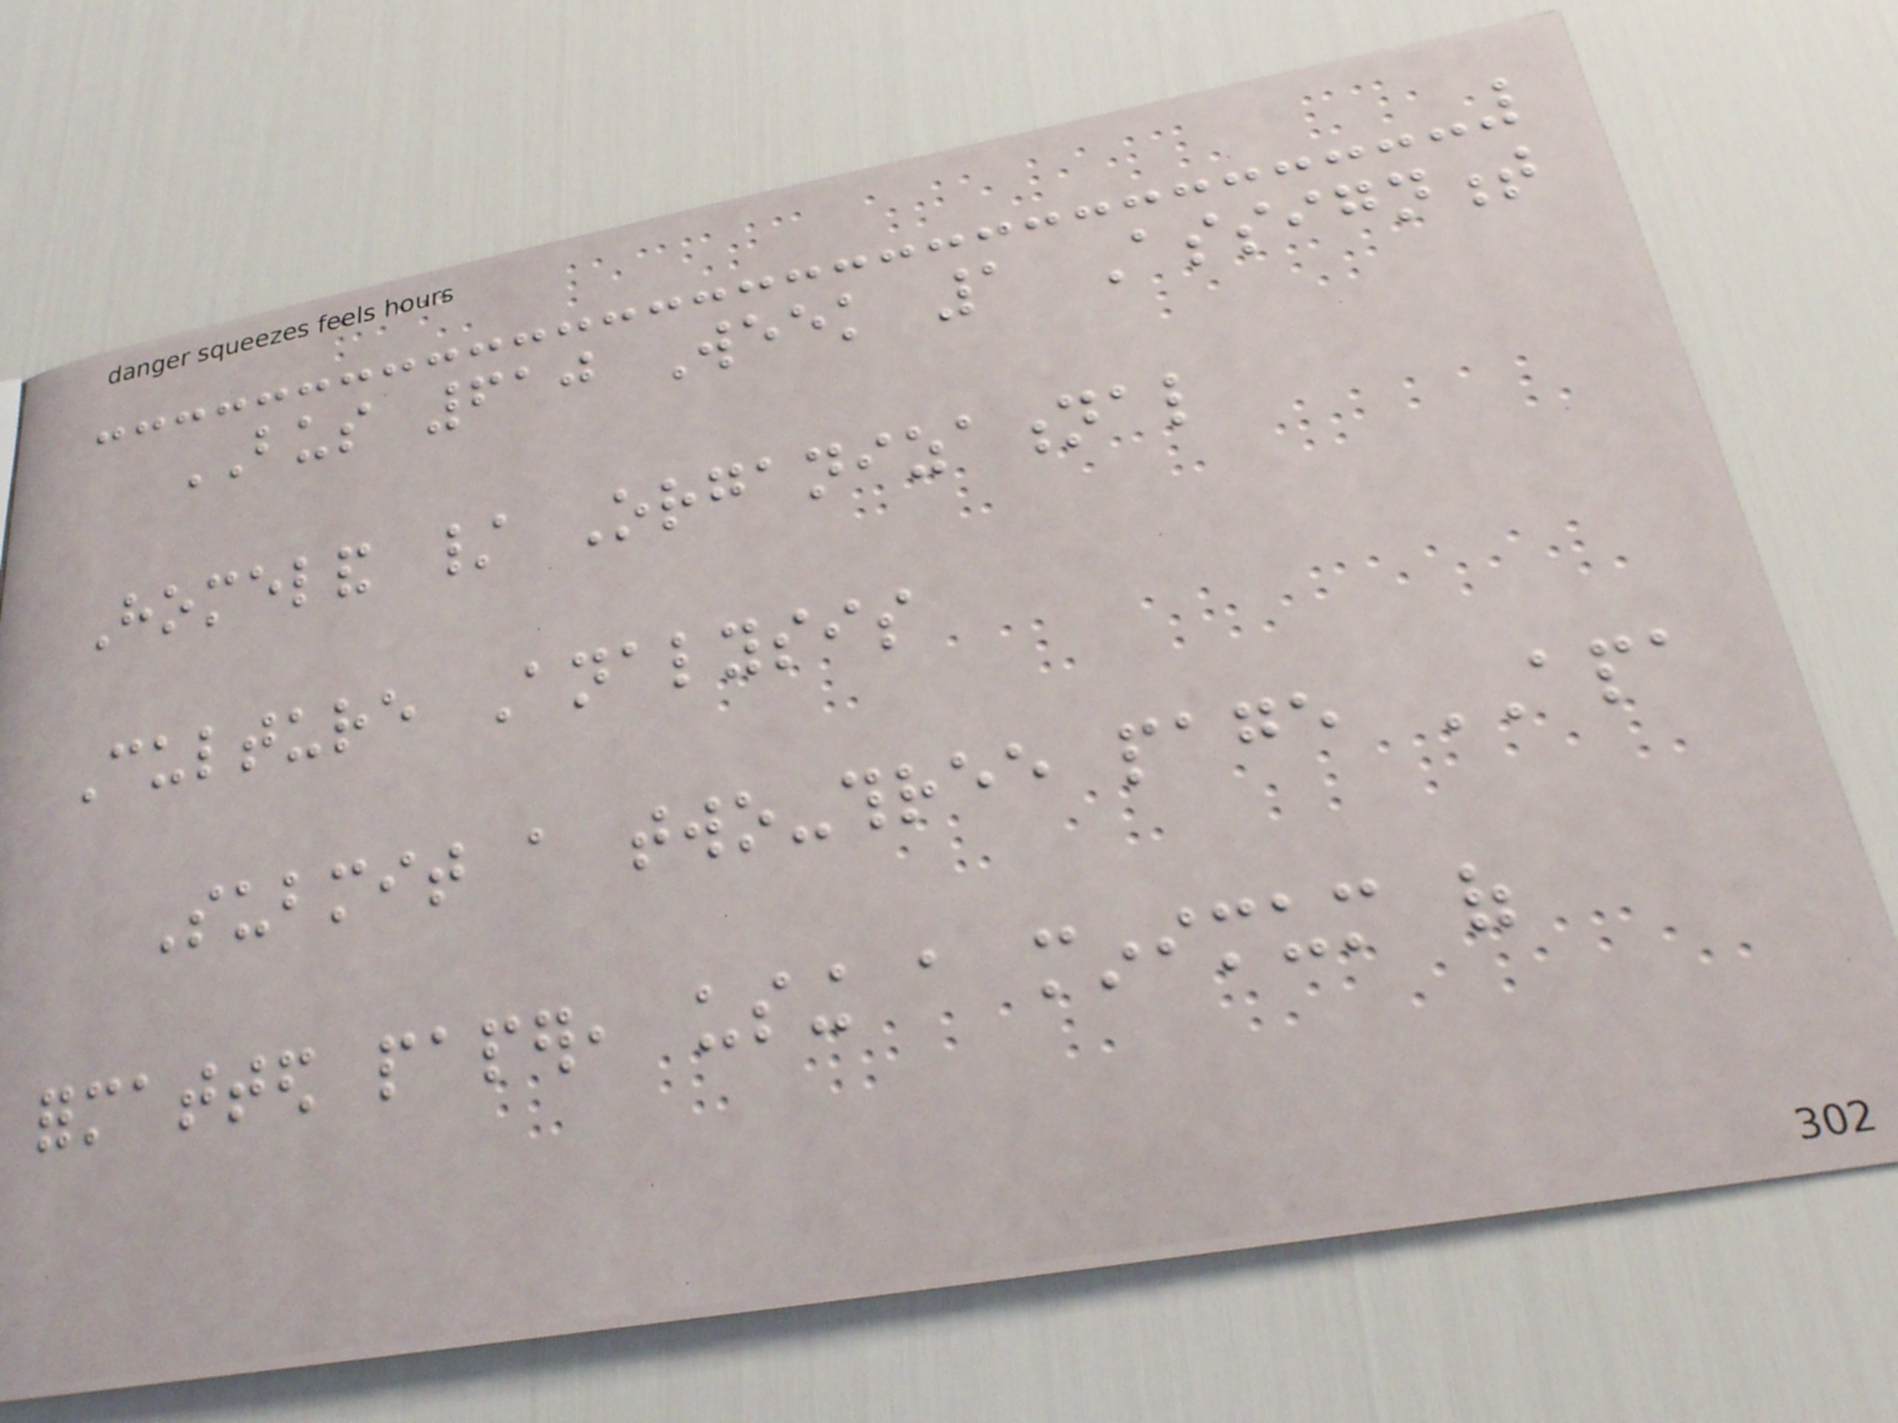BUS 610 Week 1 Assignment
Homeland / Organizational
Culture Analysis
Submit a two-three page APA
formatted paper, using a minimum of
